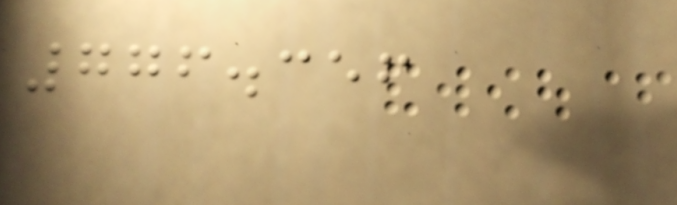776.356
